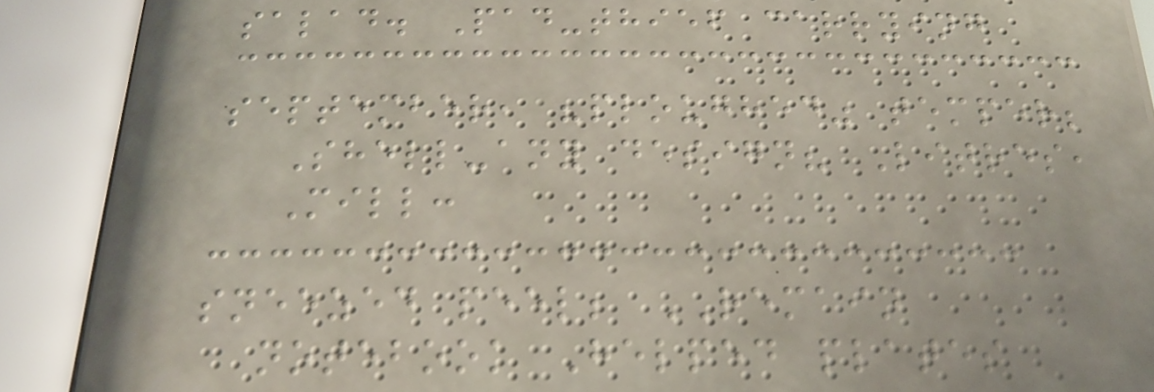salad. Pad-thief carrying
september, "ploughed" temper;
Shell-any design? Litres,
Mill:
sneezed peel; REMAIN
notebook Helped plates
